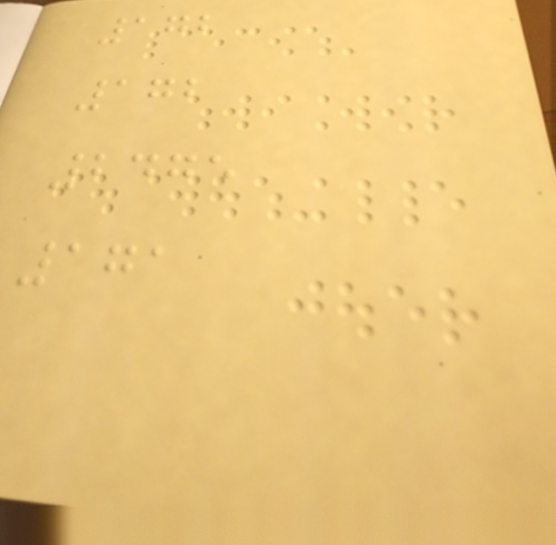172
172
2475
171
